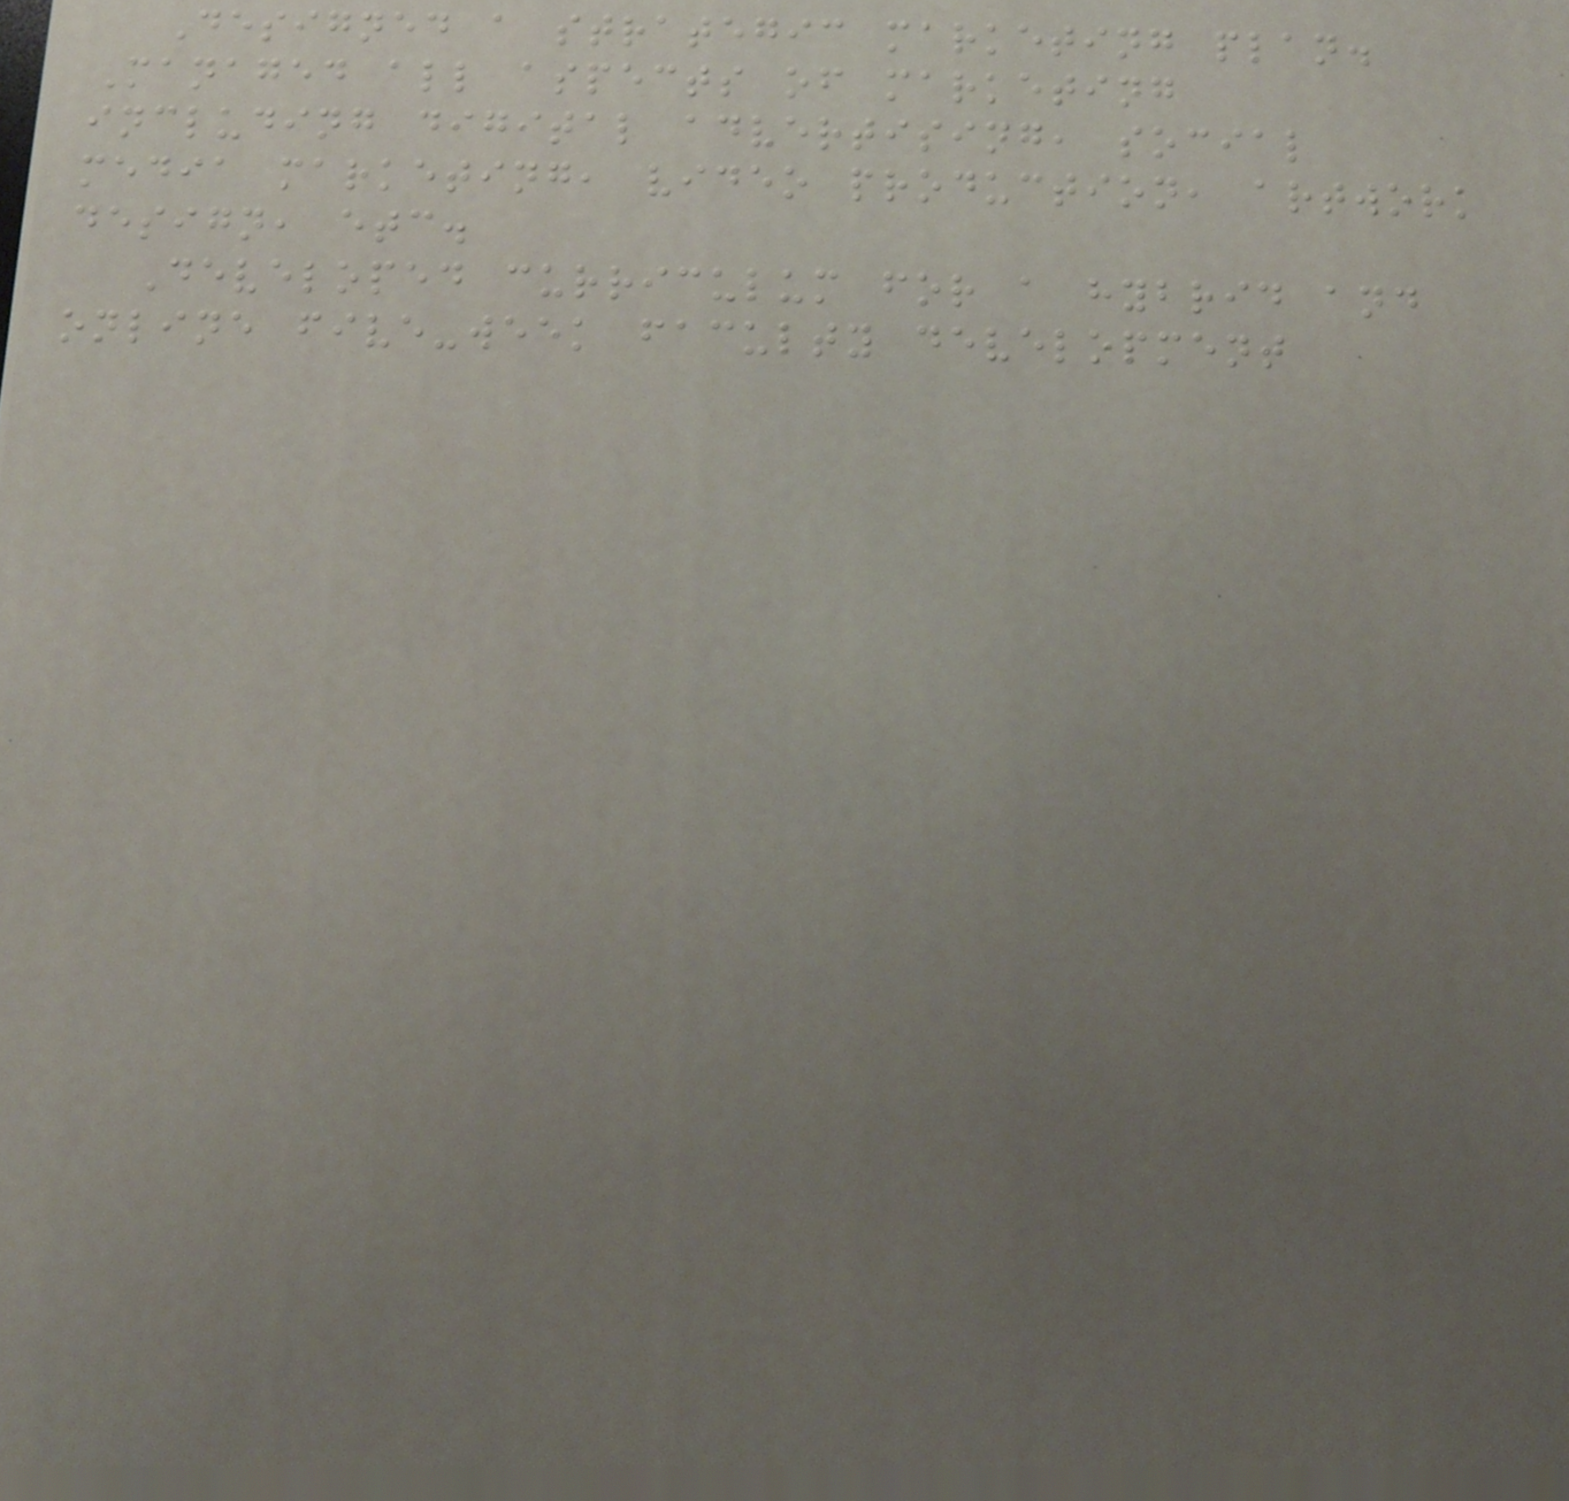Designed a strategic marketing plan.
Managed all aspects of marketing
including digital advertising, social
media marketing, video production, artwork
design, etc.
Developed curriculum for a hybrid and
online five-week faculty development
